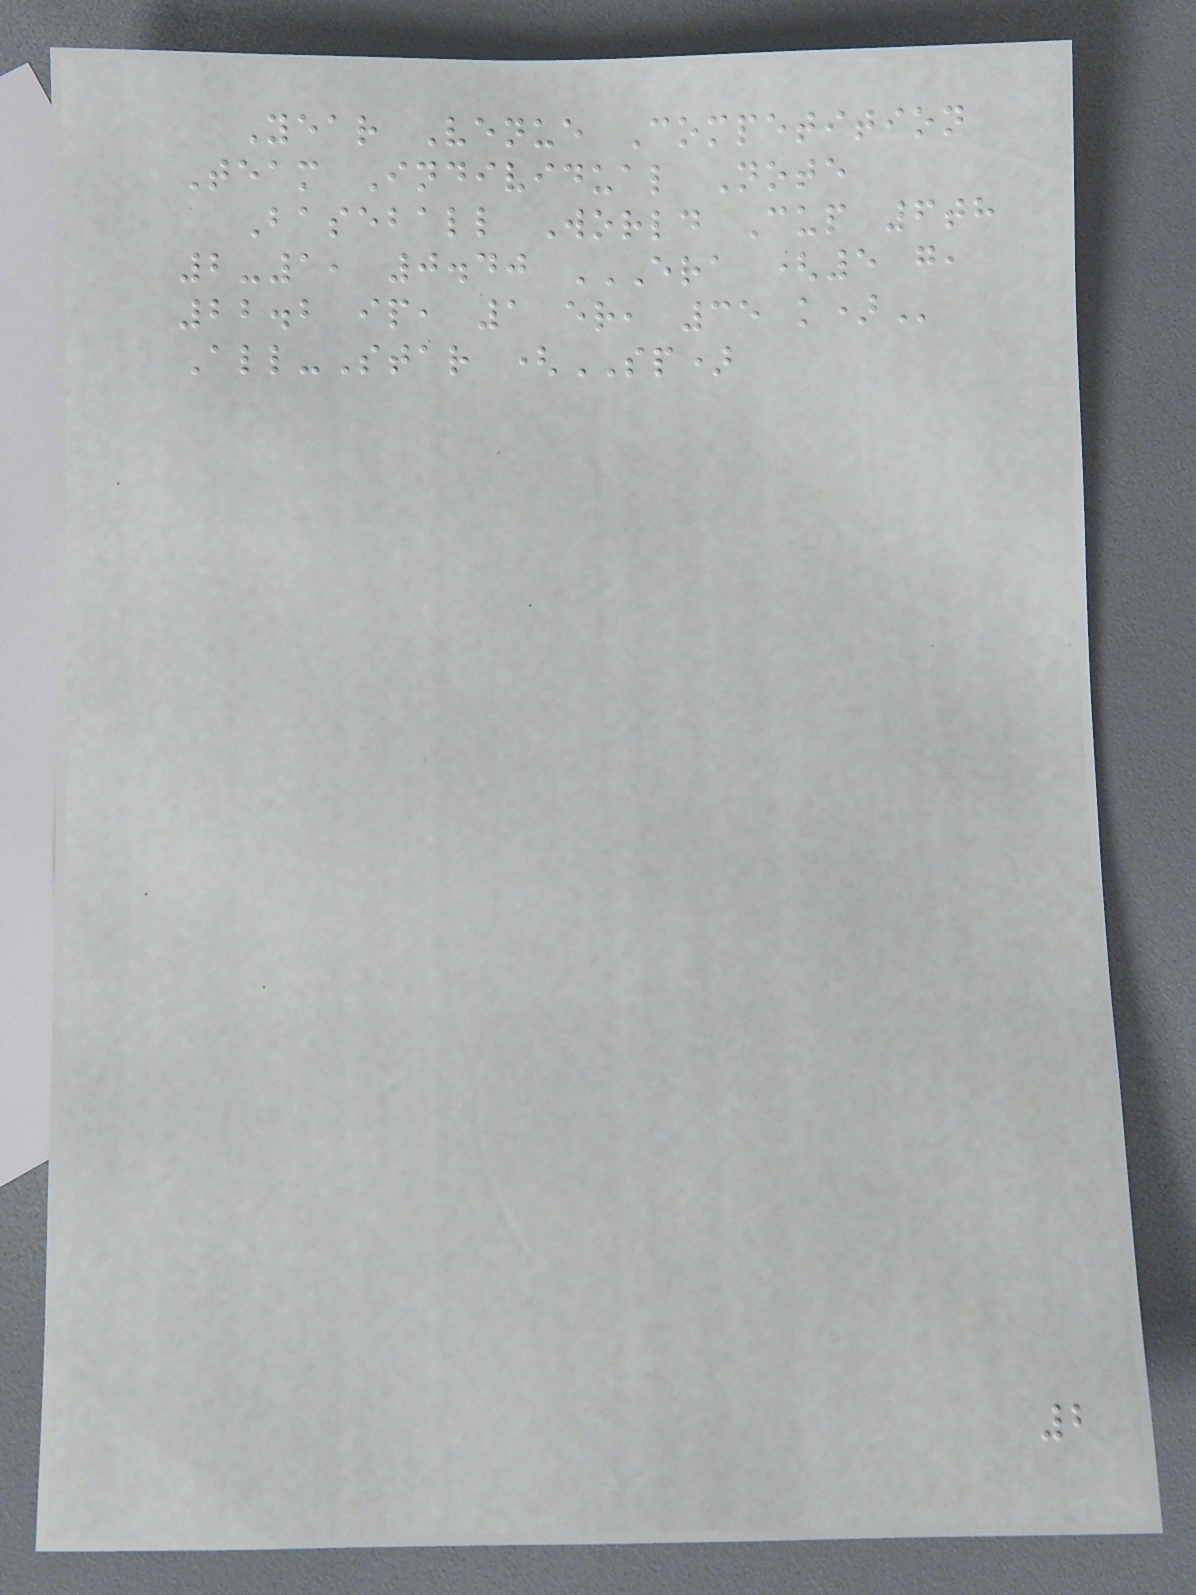Year Venue Competition
Team Individual Note
Baseball World Cup 6th
2-1, 0.40 ERA (5 G,
22.2 IP, 1 ER, 35 K)
All-Star (SP)
2
